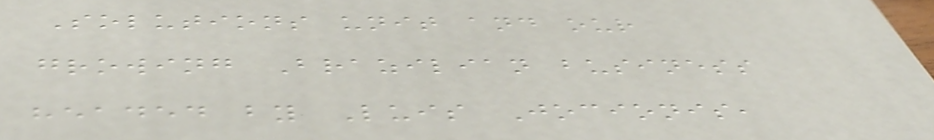Solutions unit and our
growing Brazilian business
headed by Luis Jocionis,
